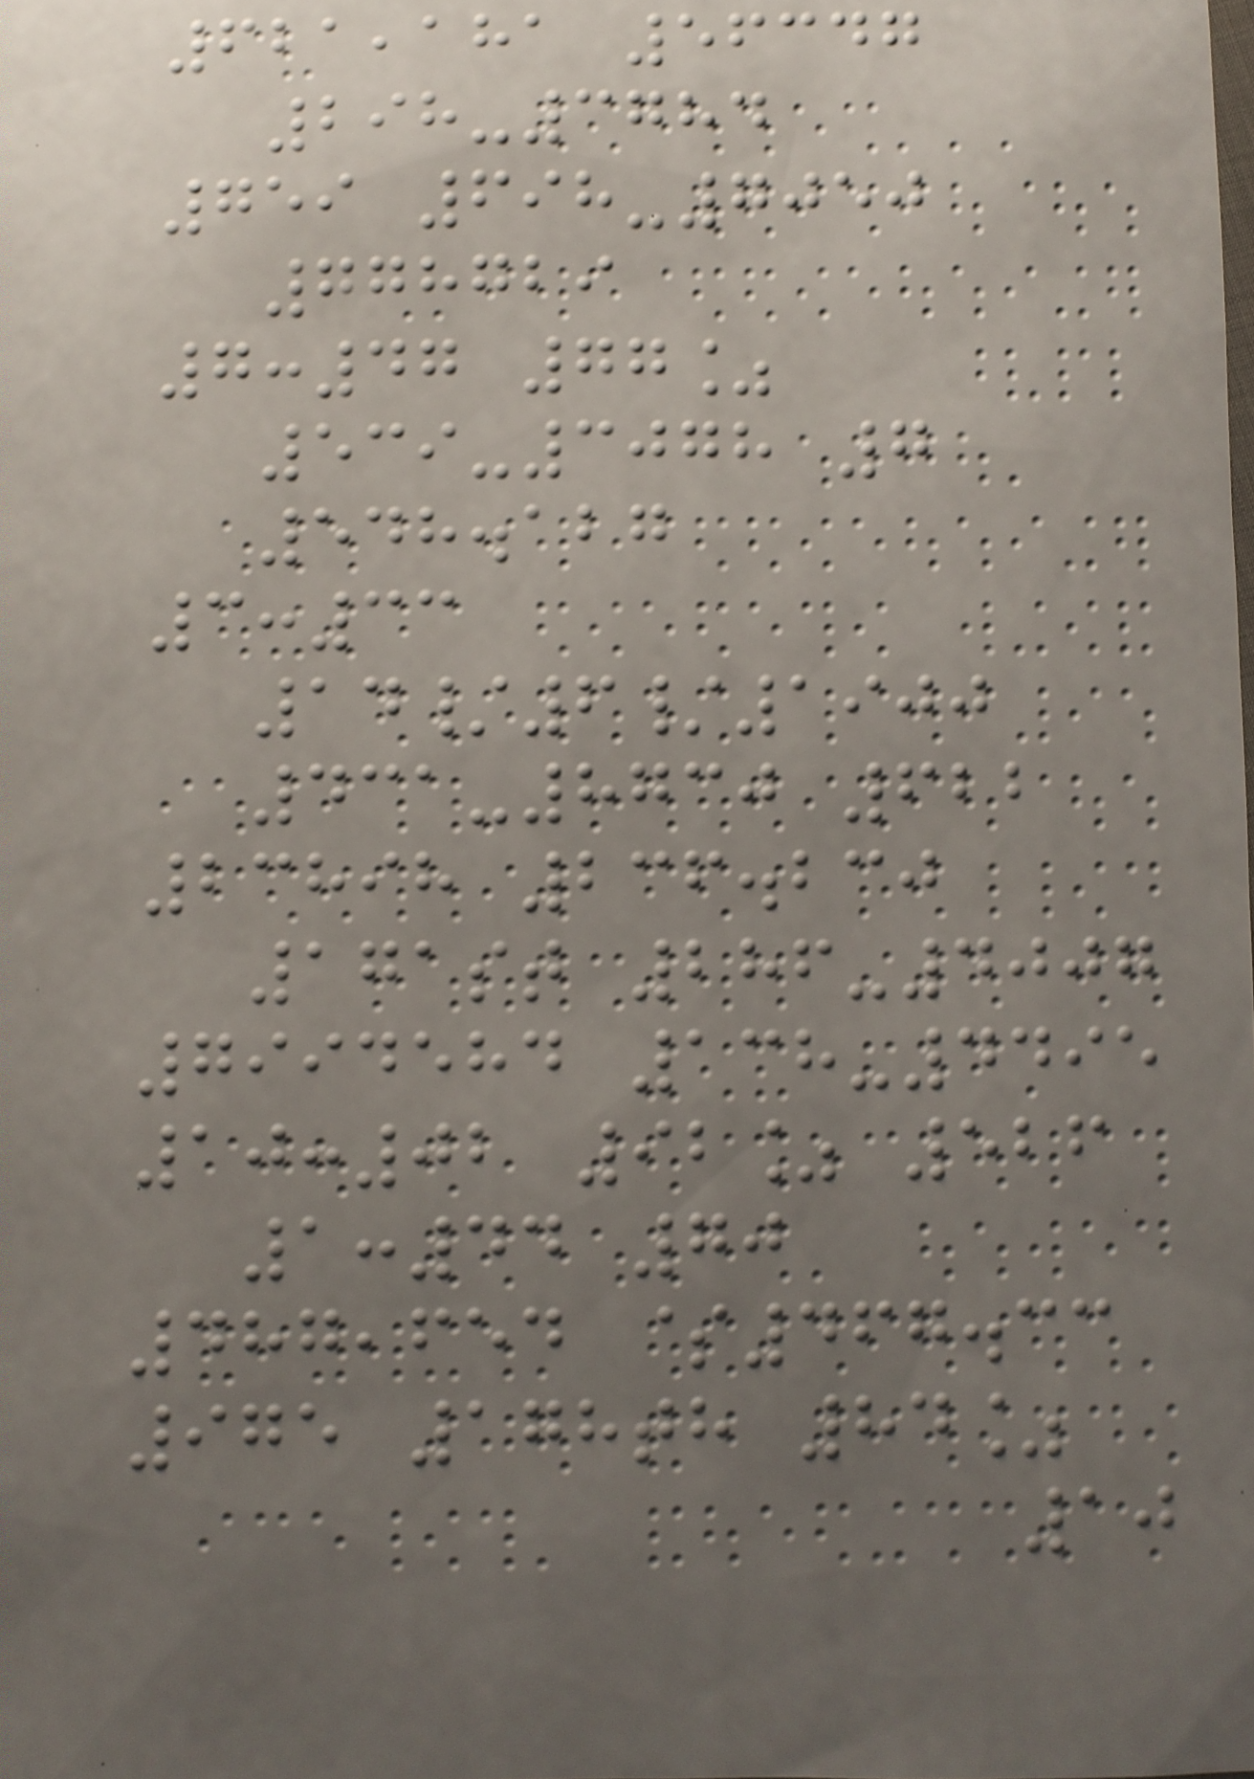621,181 56347
298-3784
759 698-7050
778729
7:47 77%
539-3078 7
548.127
3:33
14/6/1900
431-8730 622
23898 236.230
171st 286-4007
7994584 138-4495
10:02 92% 526
1:44 70
487,654 $467.33
975 178th 84%
10
